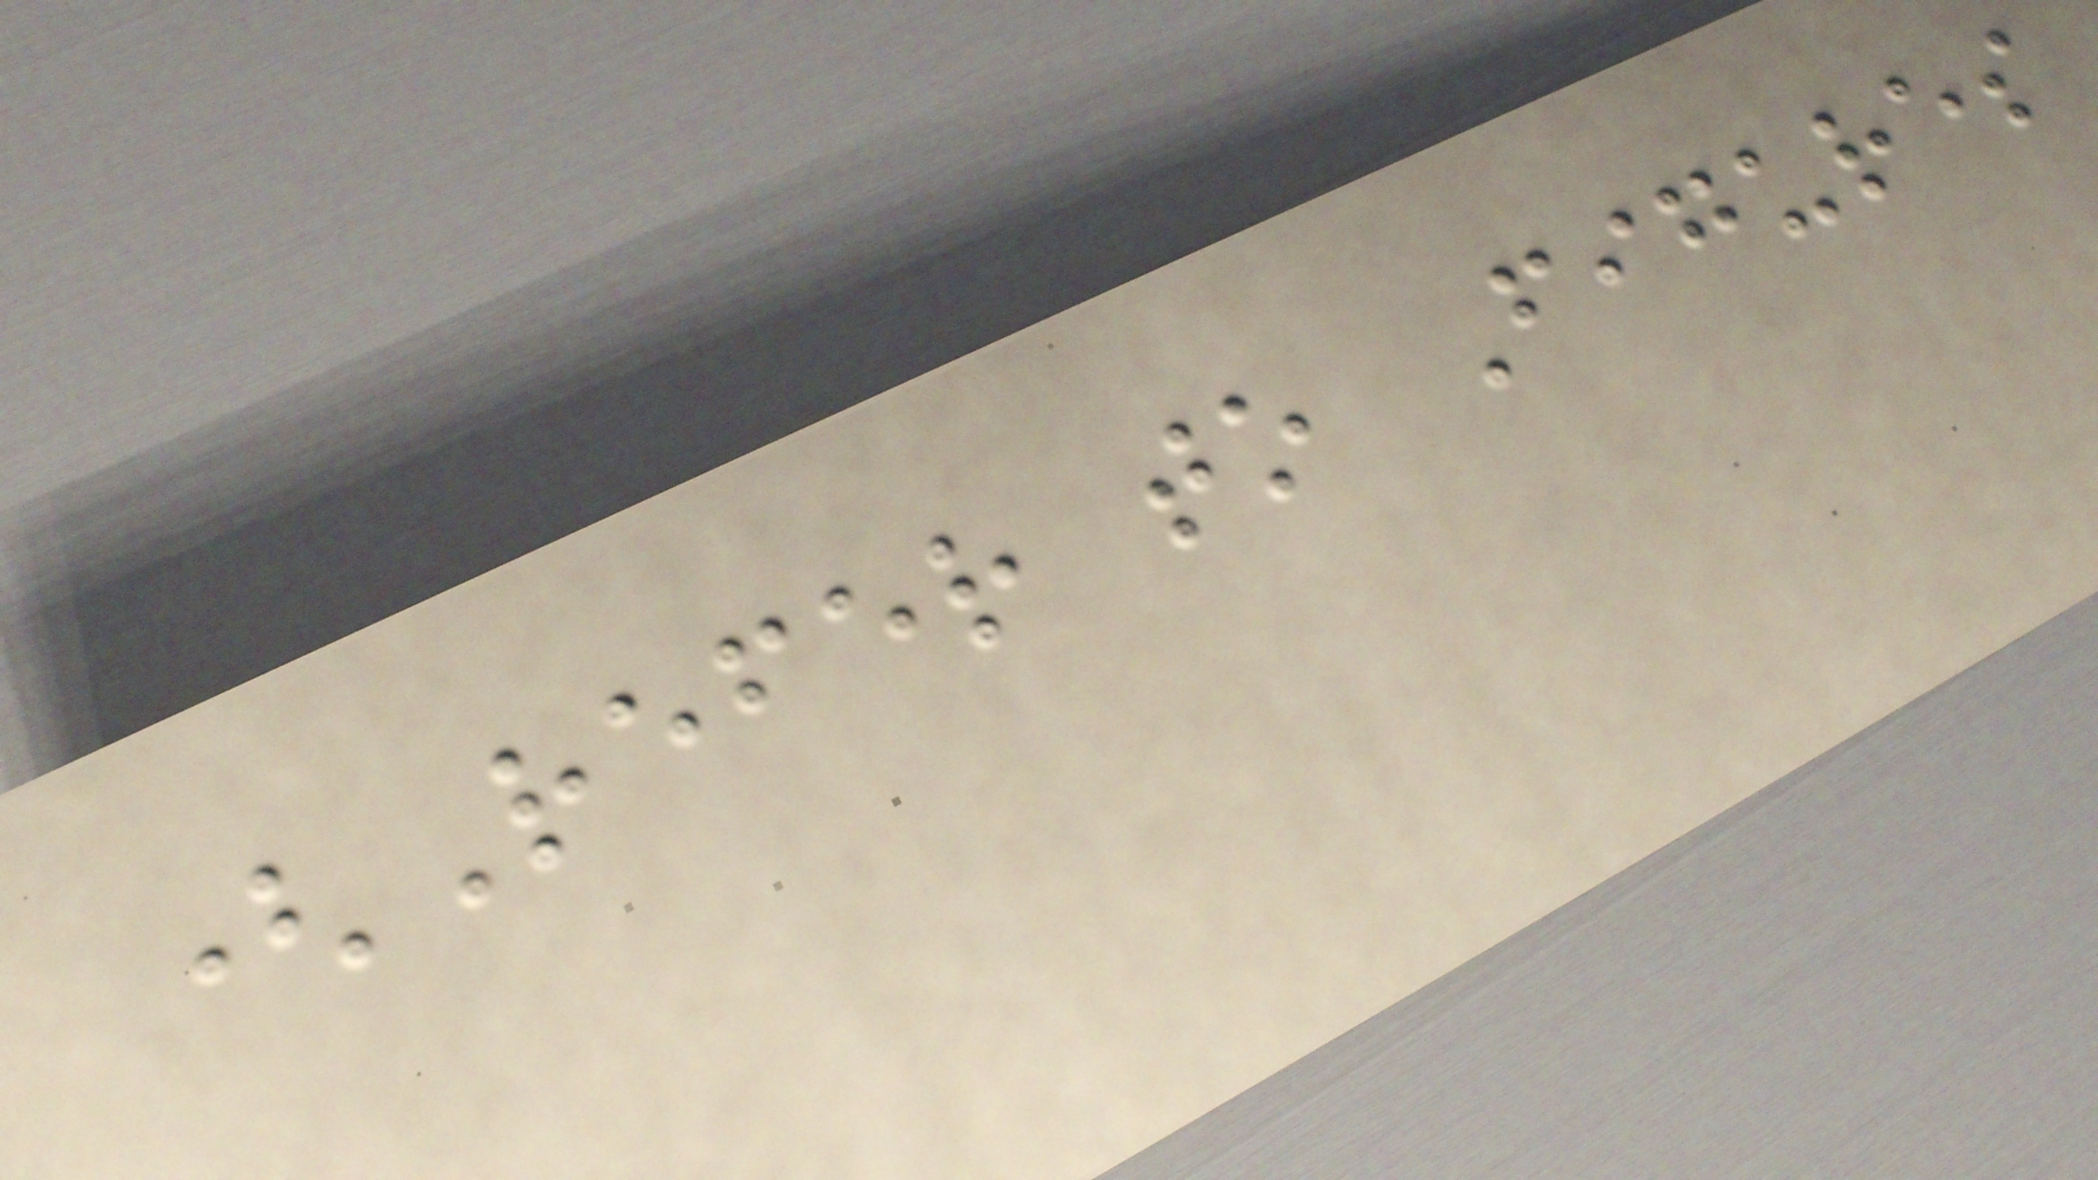(Refer to Figures
